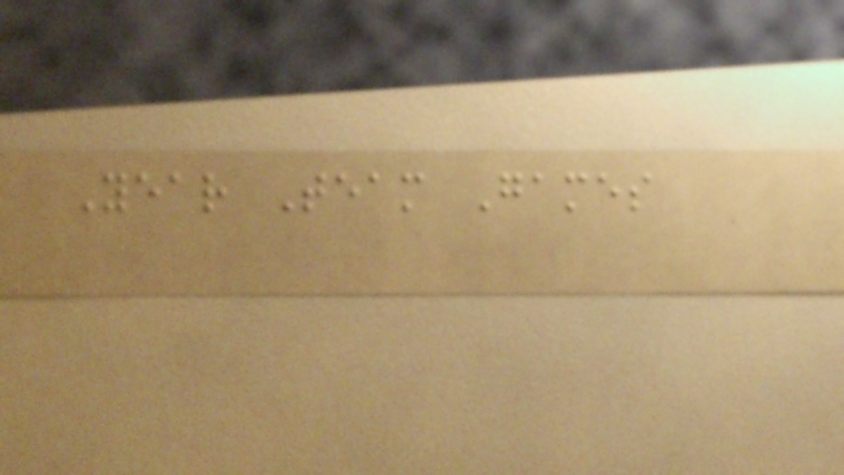Year Team Games
